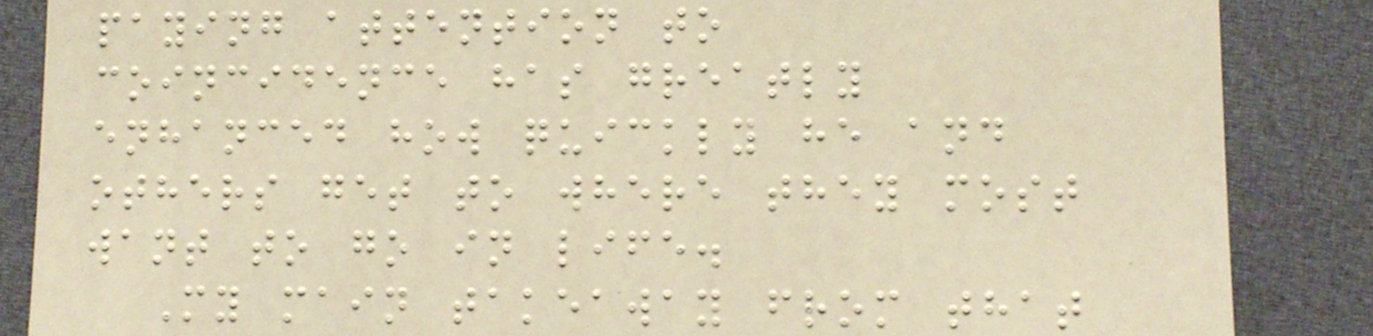paying attention to
coincidence has greatly
enhanced how quickly he and
others get to where they most
want to go in life.
My main takeaway from that
